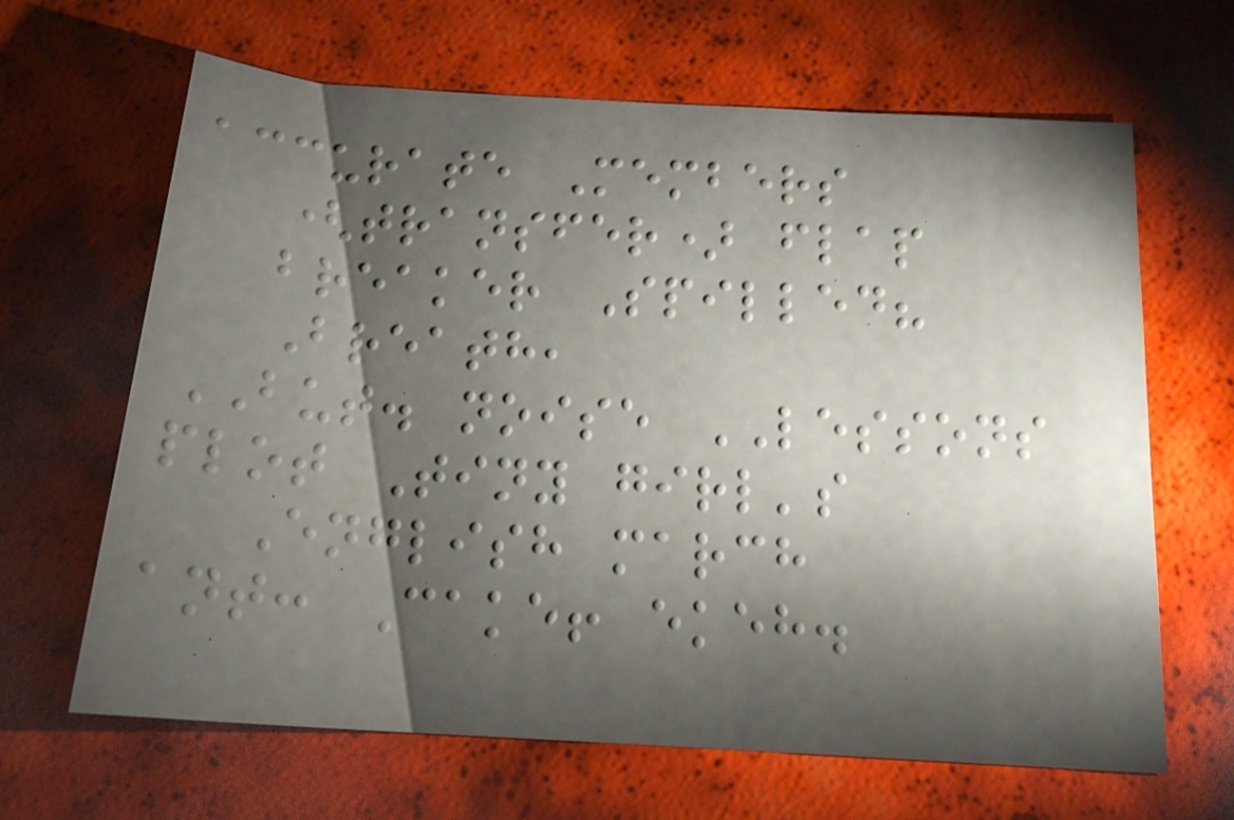accurate Members
(transfer) flap
breaker Spilled?
Breath,
BUT. noise LESSONS
plot Tiny girl's
English march
ant: Cake! ekeh.
